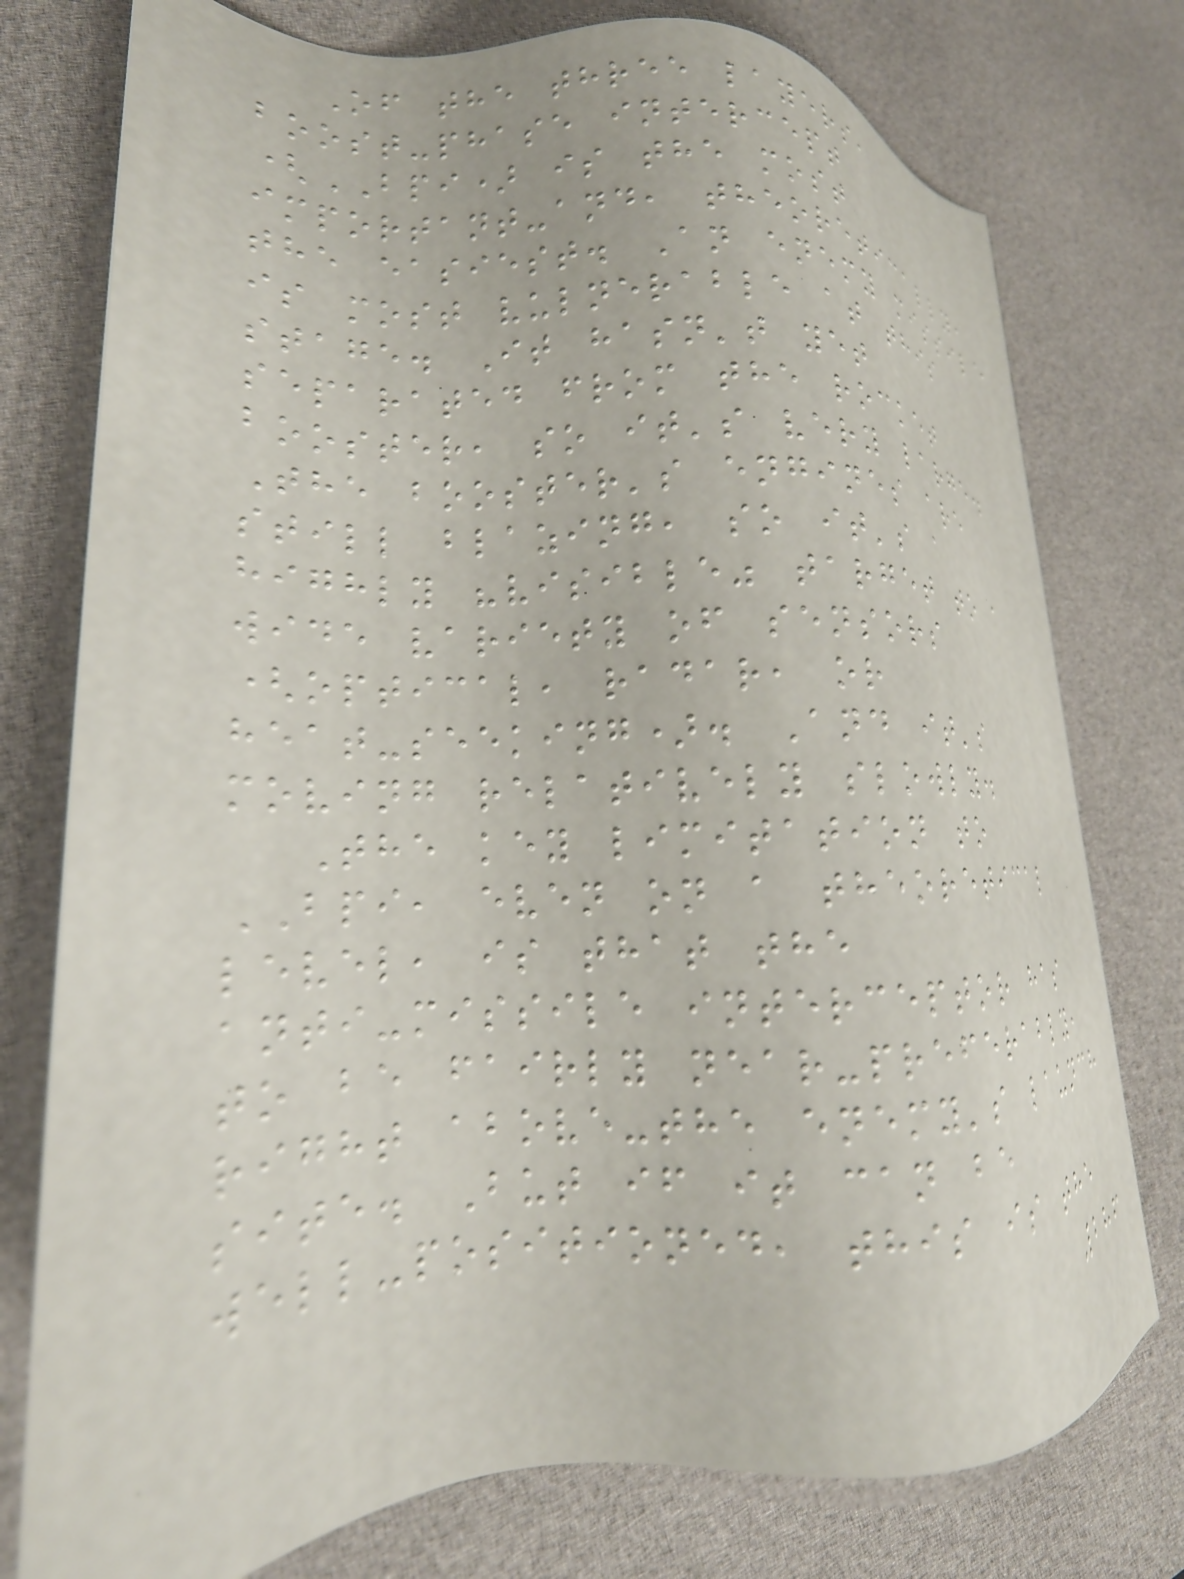Of the three layers,
boost-phase intercept
(BPI) is the most
important-and, theoretically,
the easiest. An enemy missile
is most vulnerable at this
stage. It hasn't yet
separated from the rocket
booster, so it's very large.
The booster's engines are
still blazing, so it's a
highly "visible" target to a
wide variety of sensors
(optical, radar, or
heat-seeking). And it's
moving relatively slowly.
The key limitation to
BPI, even on a theoretical
level, is that the
anti-missile interceptor has
to be fairly near-preferably,
right above-the enemy's launch
site. But if it can be
well-positioned, this is the
286
